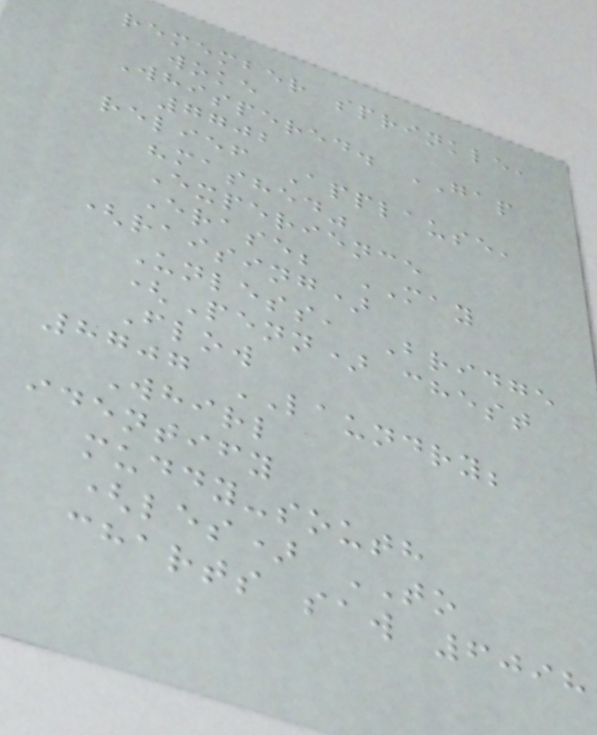remember sprinkle,
woke
Whispered. GAP
7702
relief Applause,
"mashed"
Experience
Erase; MAY
(raising)
Unless, Bridge
(Penn) chest
Flow
8707 LAUNDRY;
Whirl
identify
muddy-south
(les) TO
charts saw 6098
